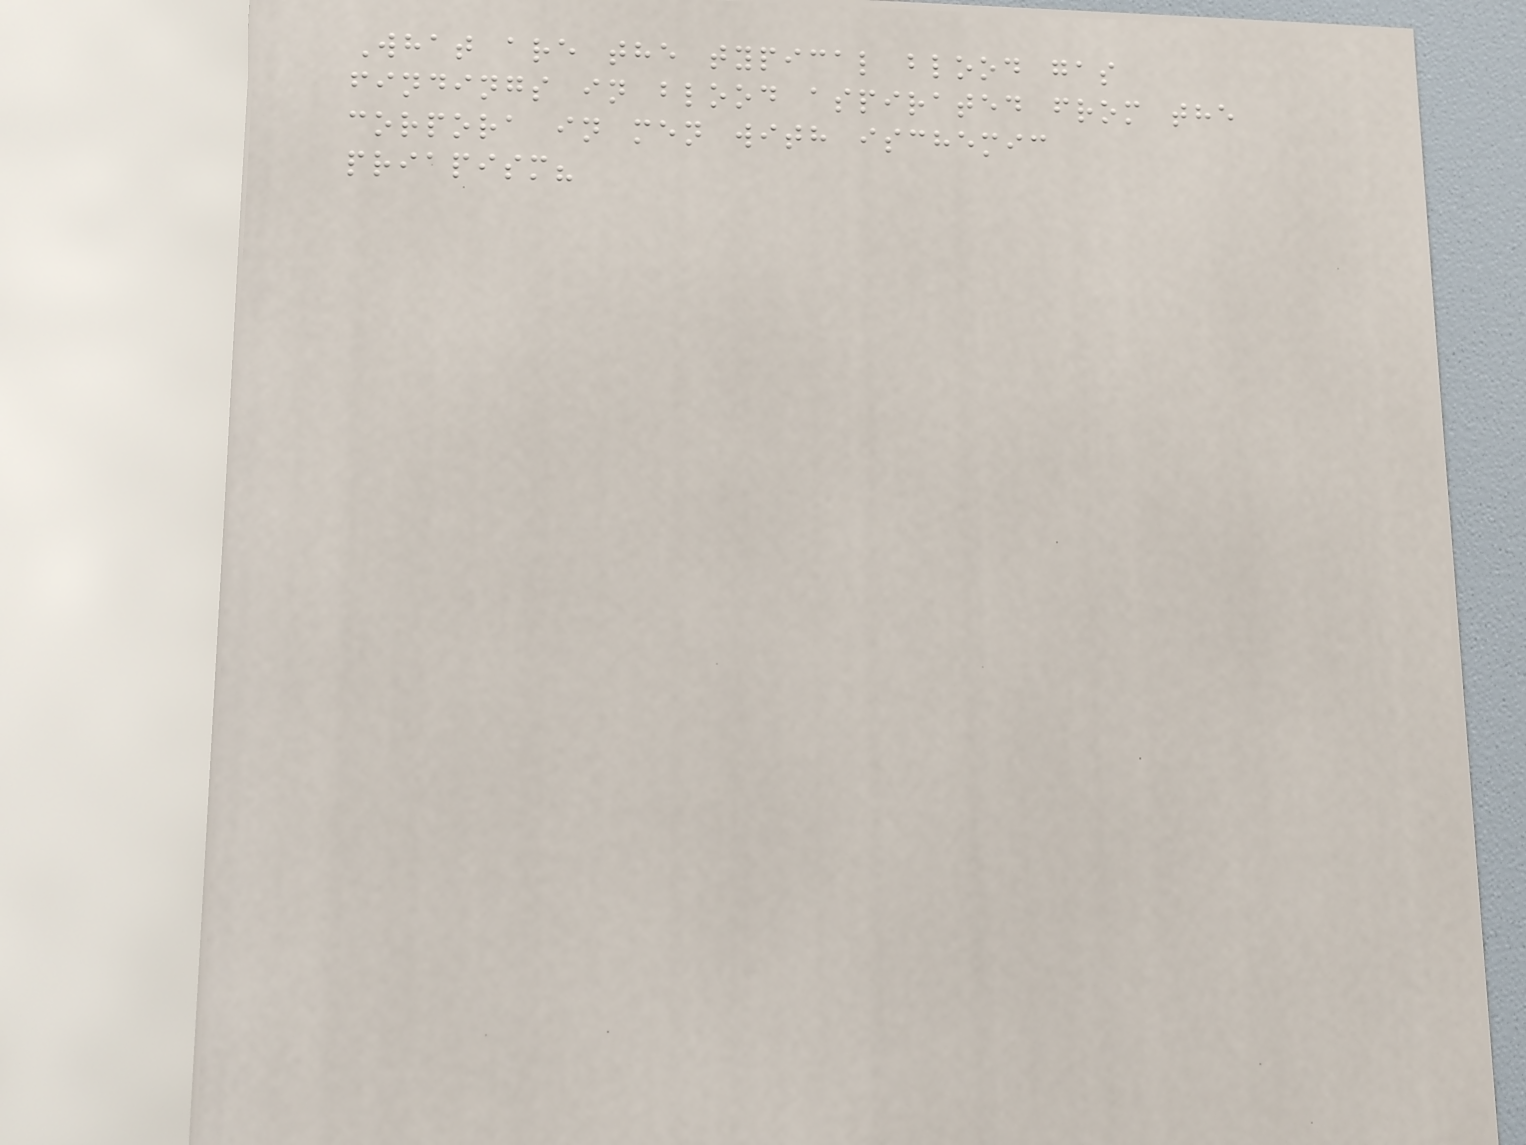What are the typical blood gas
findings in blood aspirated from the
corpora in men with ischemic
priapism?
